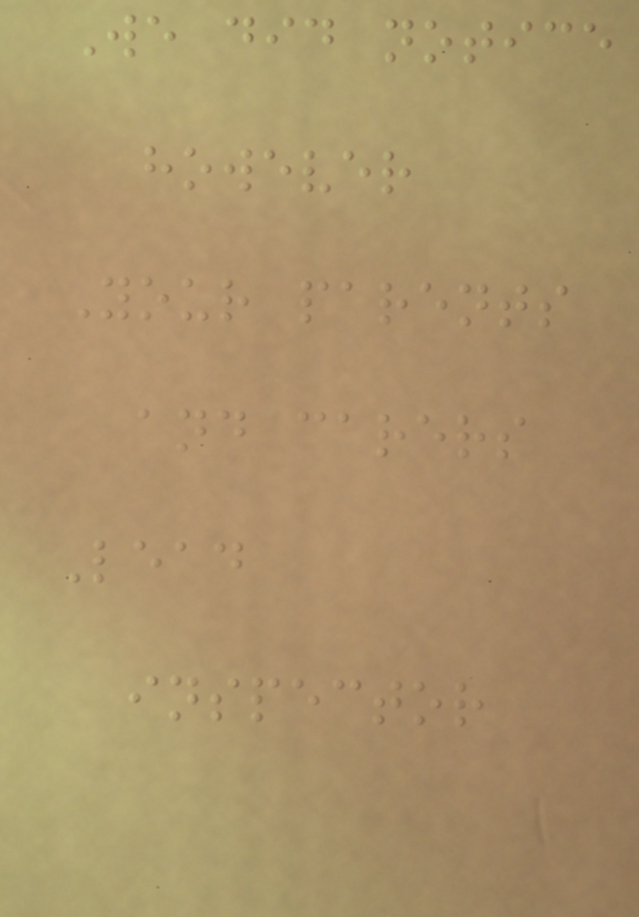We did notice
however
Your parents
and carers
Lead
inspector
